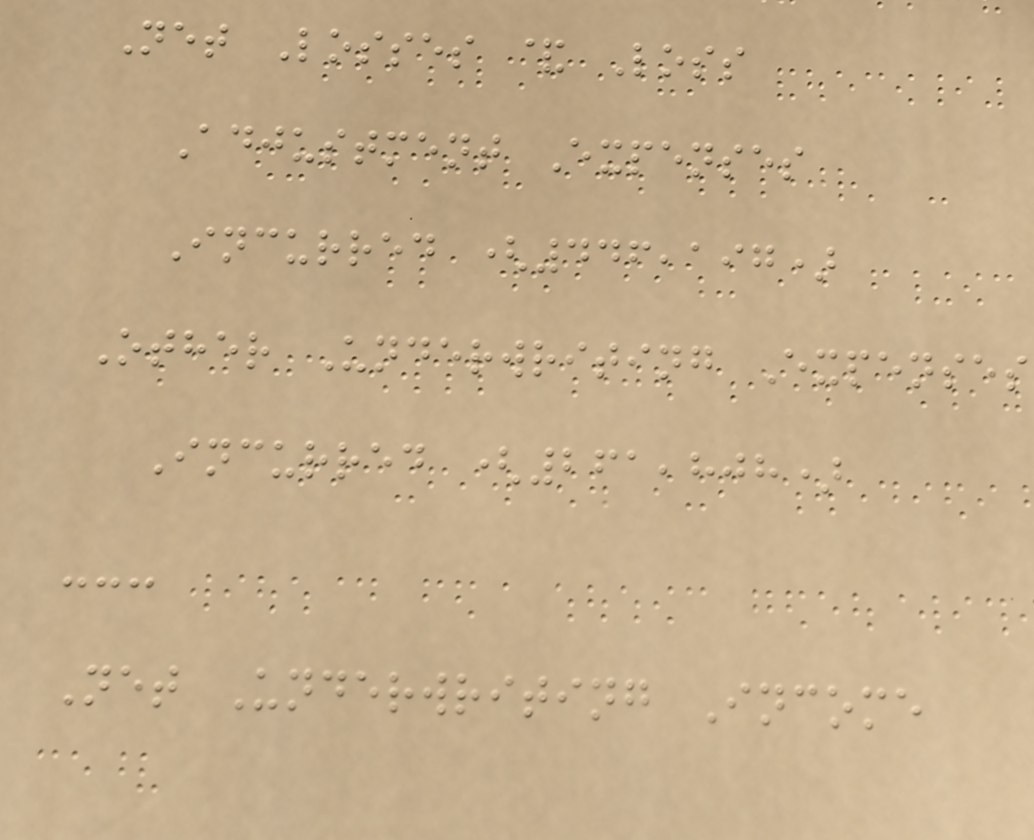Net Losses & Loss
Adjustment Expenses
Incurred (446,197)
Other Underwriting Expenses
Incurred (261,808)
---
Net Underwriting Income
